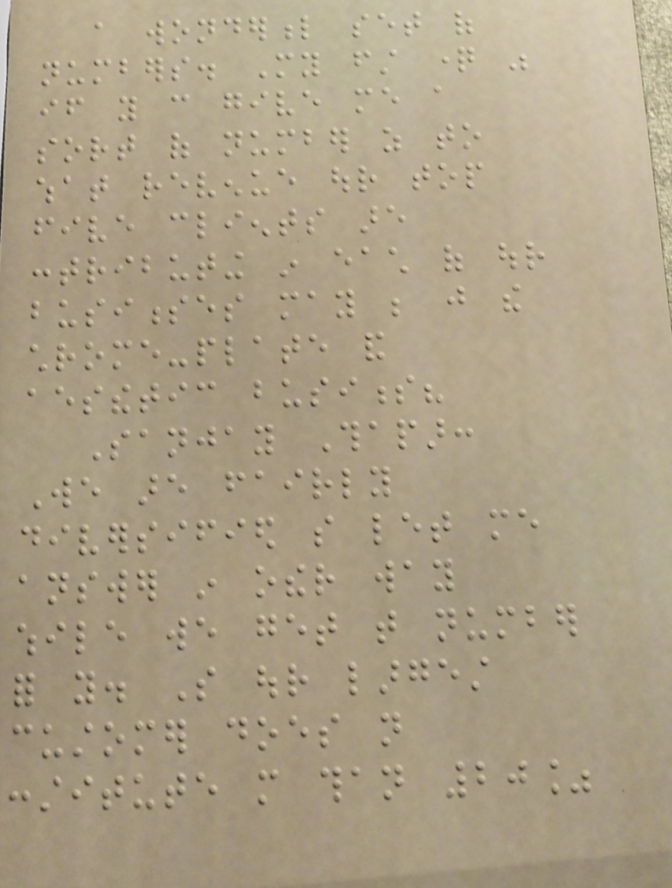a wonderful set of
numbers. My first question was
if you can give me a
sort of number as to
what revenue our top
five clients are
contributing in each of our
businesses may be just the
chrome-plate and
aesthetic business?
Sanjay Thapar:
We are fairly
diversified so let me
answer in other way
while we get that number
for you. So our largest
customer does not
constitute more than 20%
